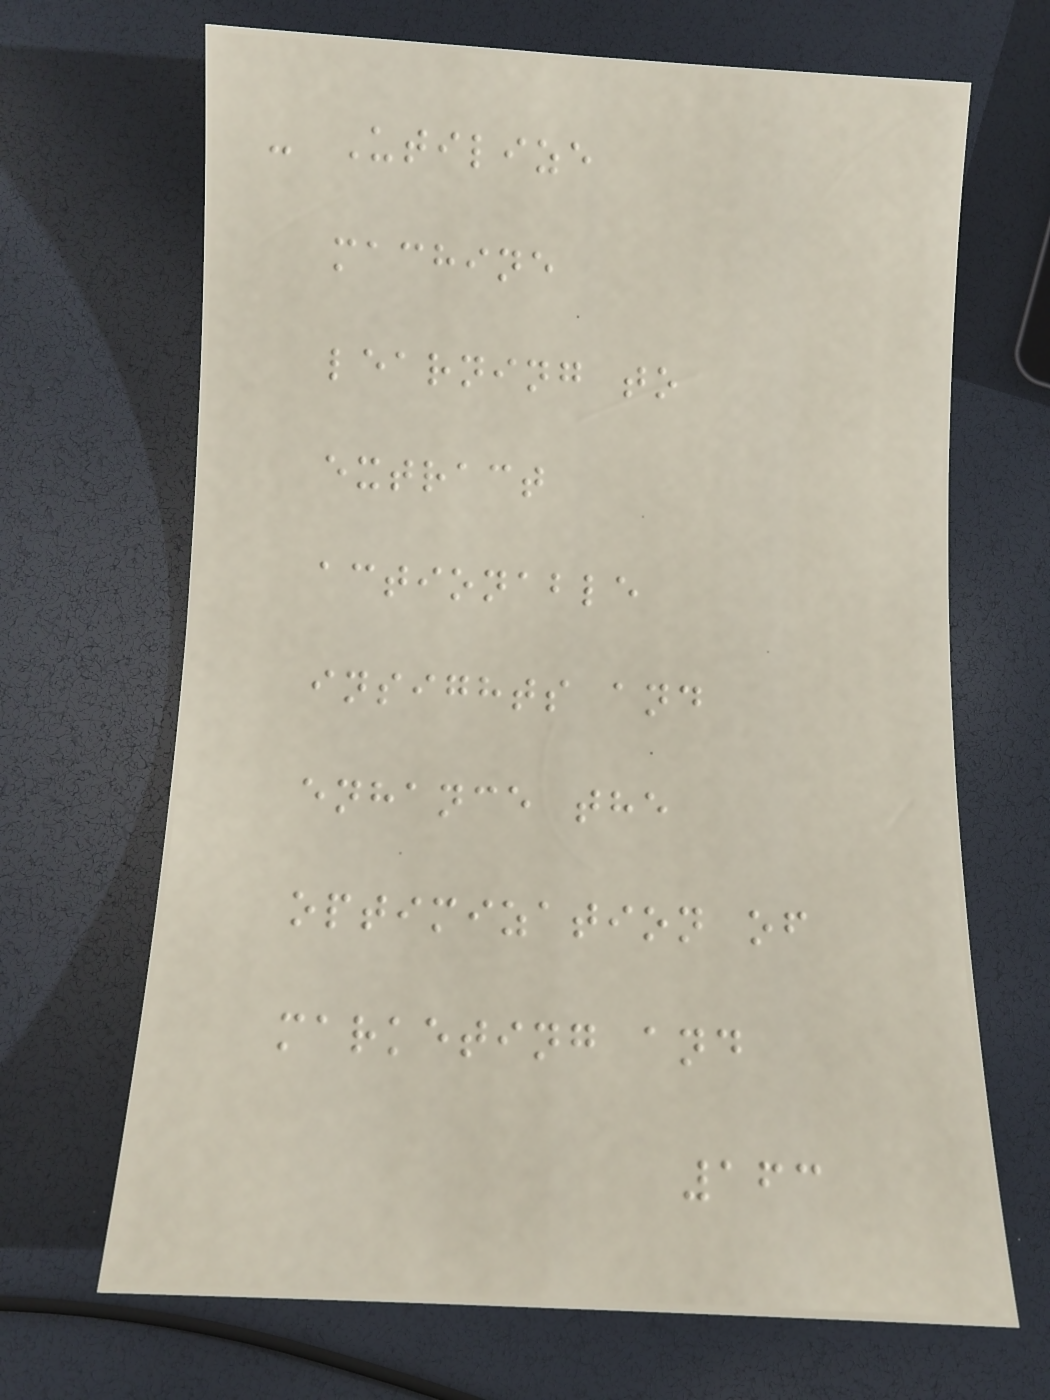- Utilize
machine
learning to
extract
actionable
insights and
enhance the
optimization of
marketing and
163
